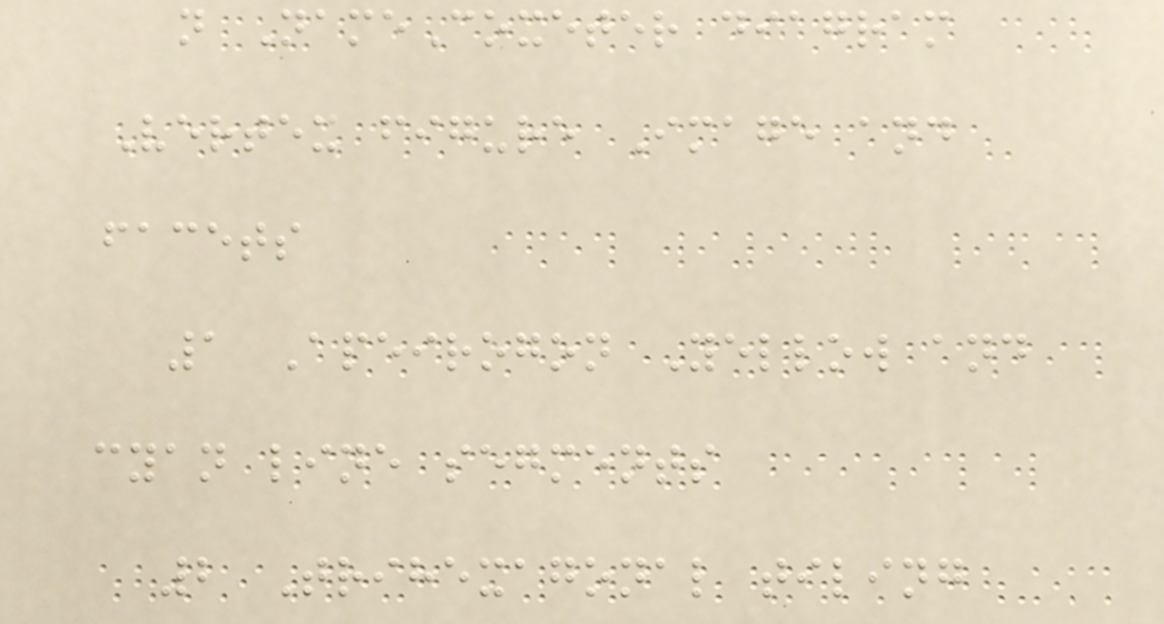n NameCoxeter diagram
Vertex figure Image and
facets
1 Apeirogon Yellow and
cyan line segments
2 Trihexagonal tiling
